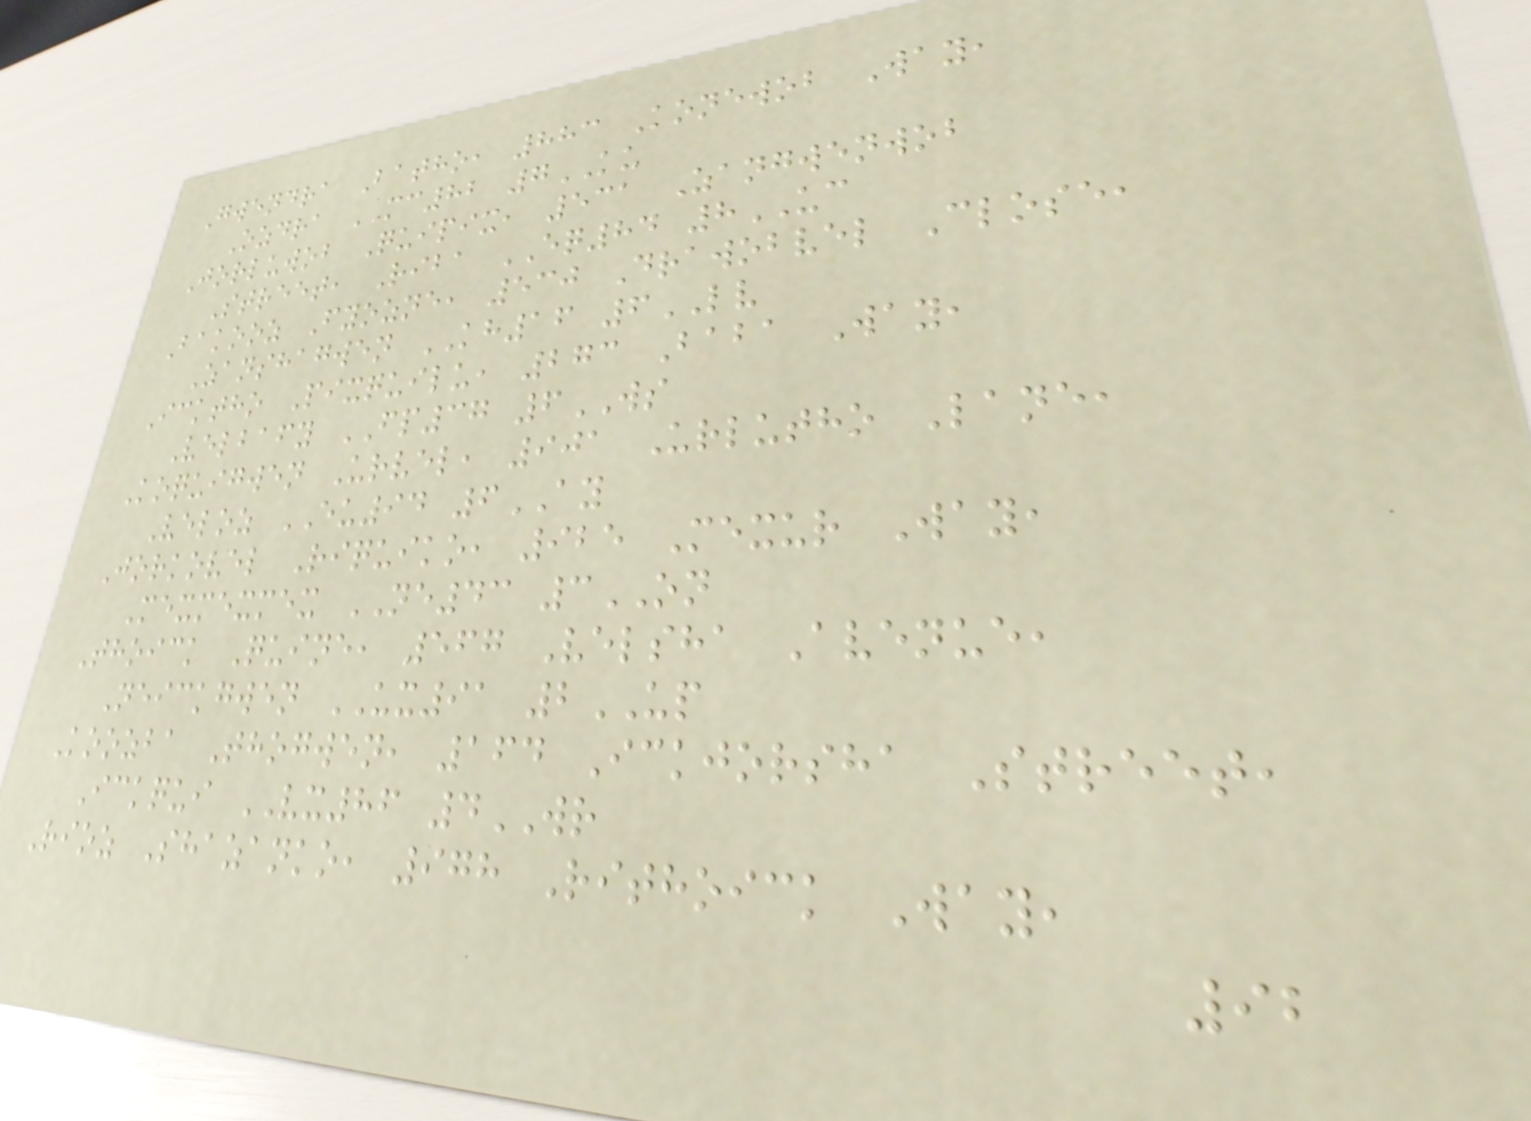Gwendra Batho, 883 Konewob Way,
Ozdra MC82 7KU
Jorluwob Quipix, 531 Zangwenwob
Street, Riba EQ84 8UC
Bakooz Fyozne, 530 Drawobvel Close,
Zanshagwen KH16 6LV
Icktho Pixquilu, 273 Baba Way,
Velbafy FP37 6WS
Koquigwen Urvel, 901 Urlutho Lane,
Veloz EU94 6AY
Jorkovel Riquiko, 925 Mexur Way,
Mexmexmex NE43 3ON
Thoick Quine, 567 Velsha Avenue,
Neickgwen UX91 2UP
Koozba Thogwen, 164 Ickjorsha Street,
Ickqui VX86 4WR
Rioz Shazanko, 978 Rithoick Way,
92
